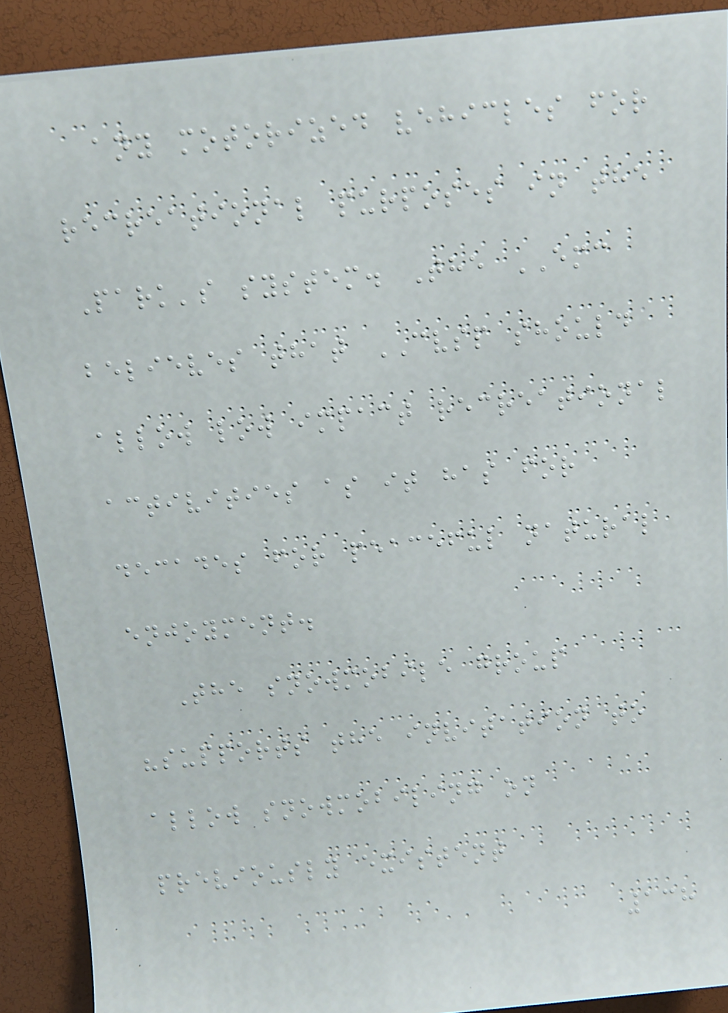any motorized vehicles for
recreational purposes in the
Park's system. The EMC
believes that CVSP should
allow low impact recreational
activities as it has for
decades for peaceful natural
enjoyment.
The snowmobile group
"supports the invitation to
allow snowmobiling on
previously existent
138
